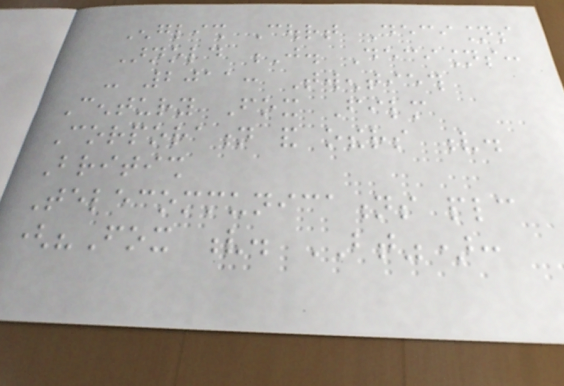English Court Decisions
Arnold J. Decisions:
- 2011: Twentieth
Century Fox Film
Corporation and others v.
British
Telecommunications plc
("Fox v. BT"):
